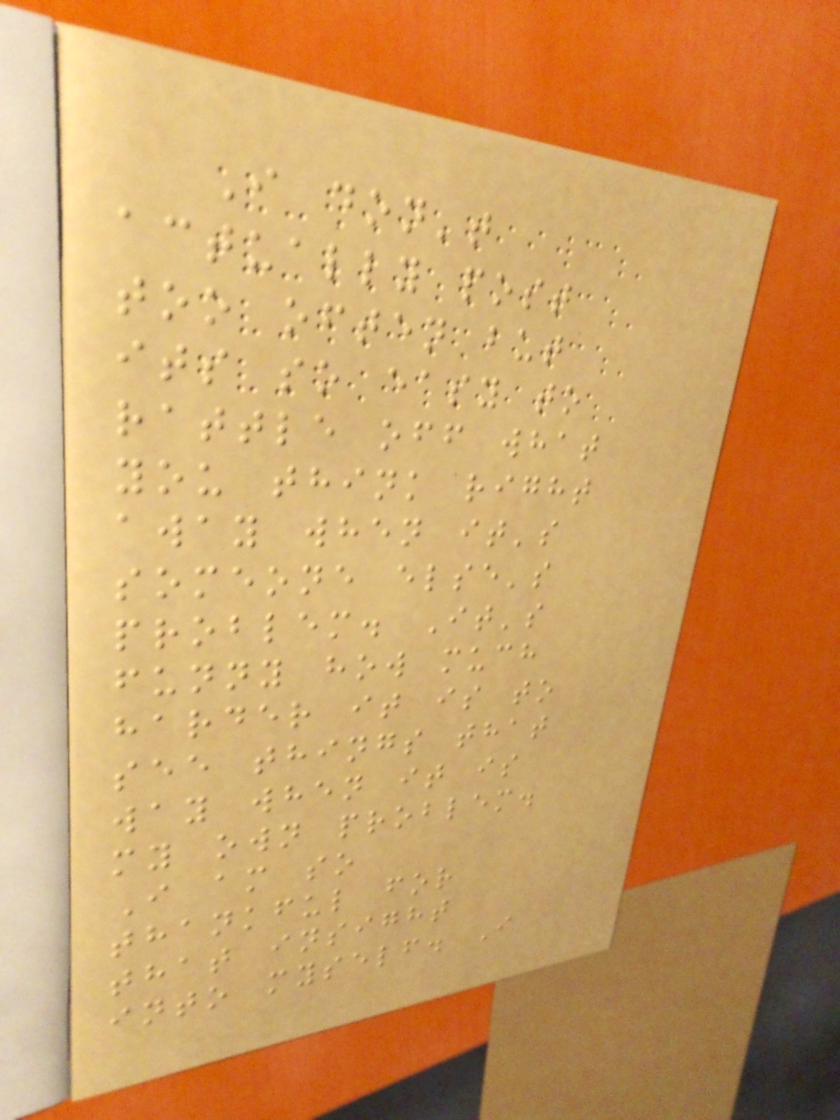I don't
actually post
too often but
its so easy to
rattle off what
you think right
away when it's
someone else's
problem. It's
funny how much
harder it is to
see things that
way when it is
my own problem.
I am so
thankful for
that insight
into myself. I
